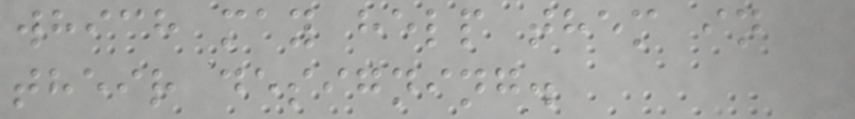which may help them in
their designing.
